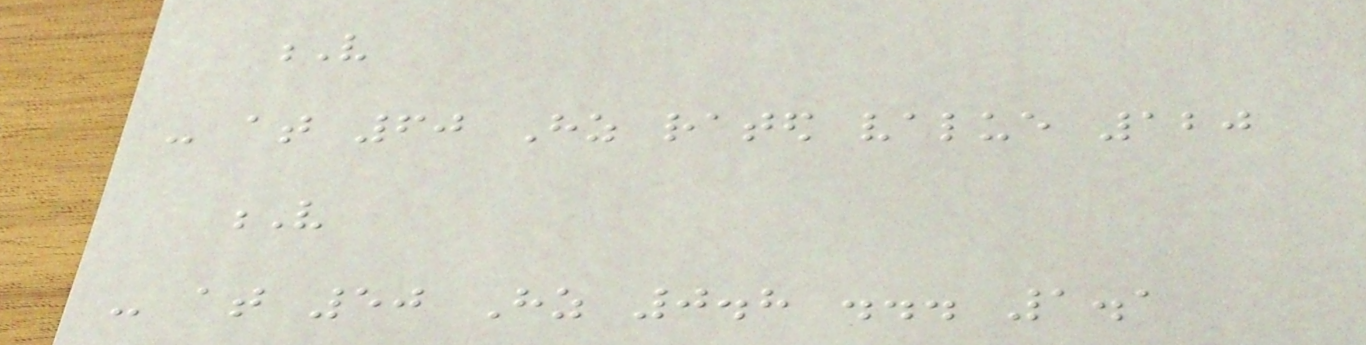V
- at 60 Hz rated value 120
V
- at 50 Hz 0.8 ... 1.1
